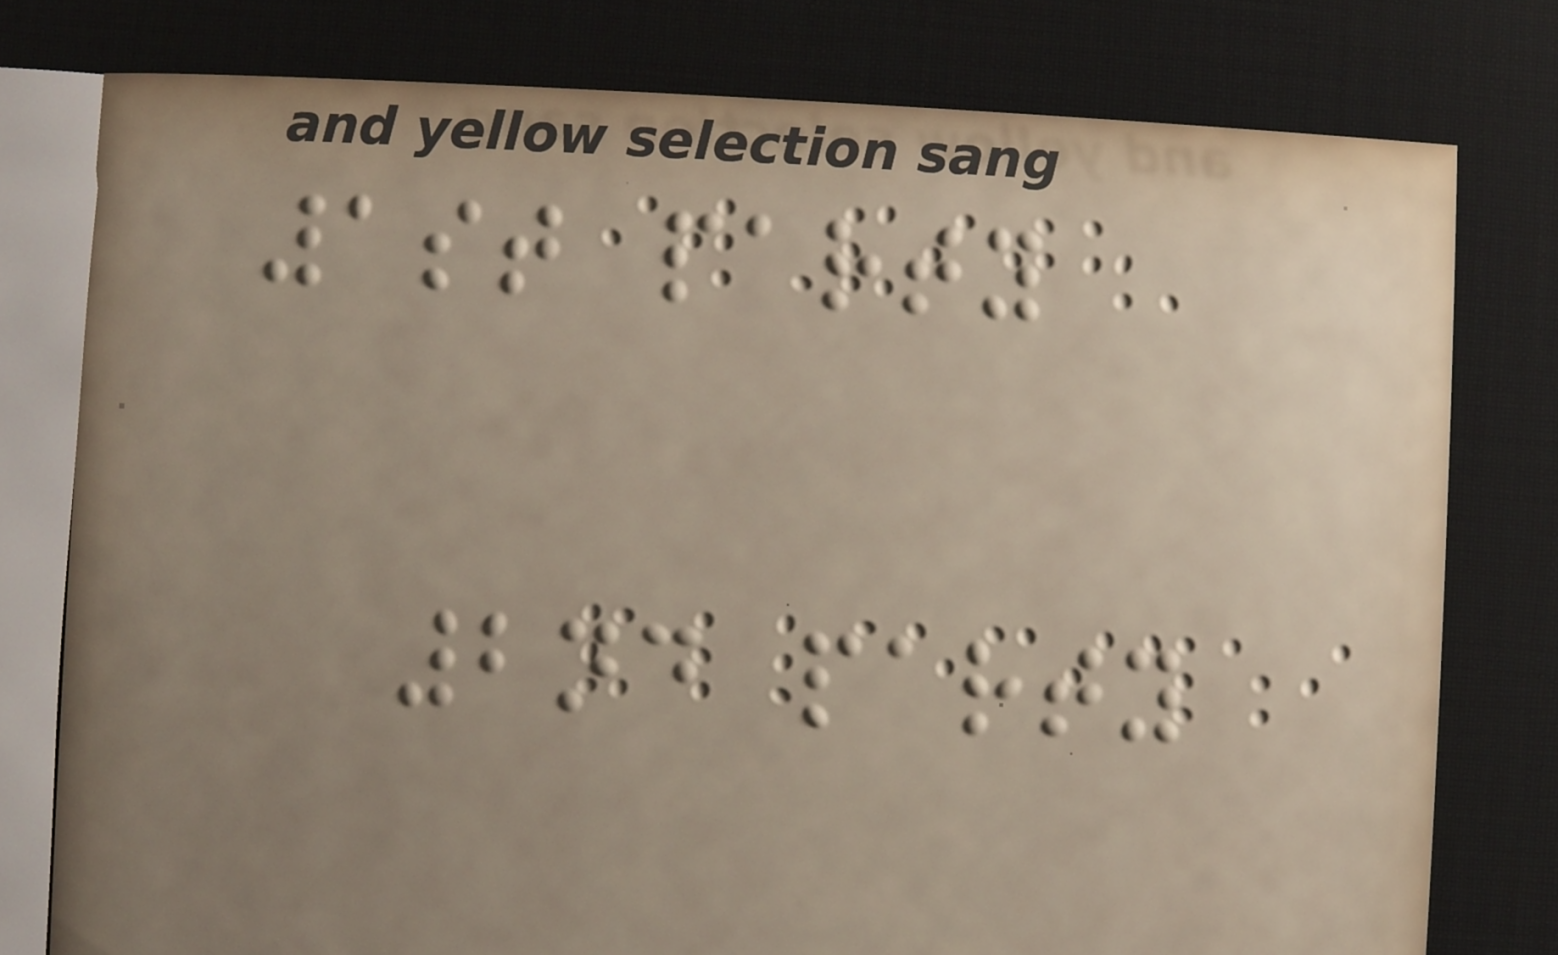1st party
2nd party
